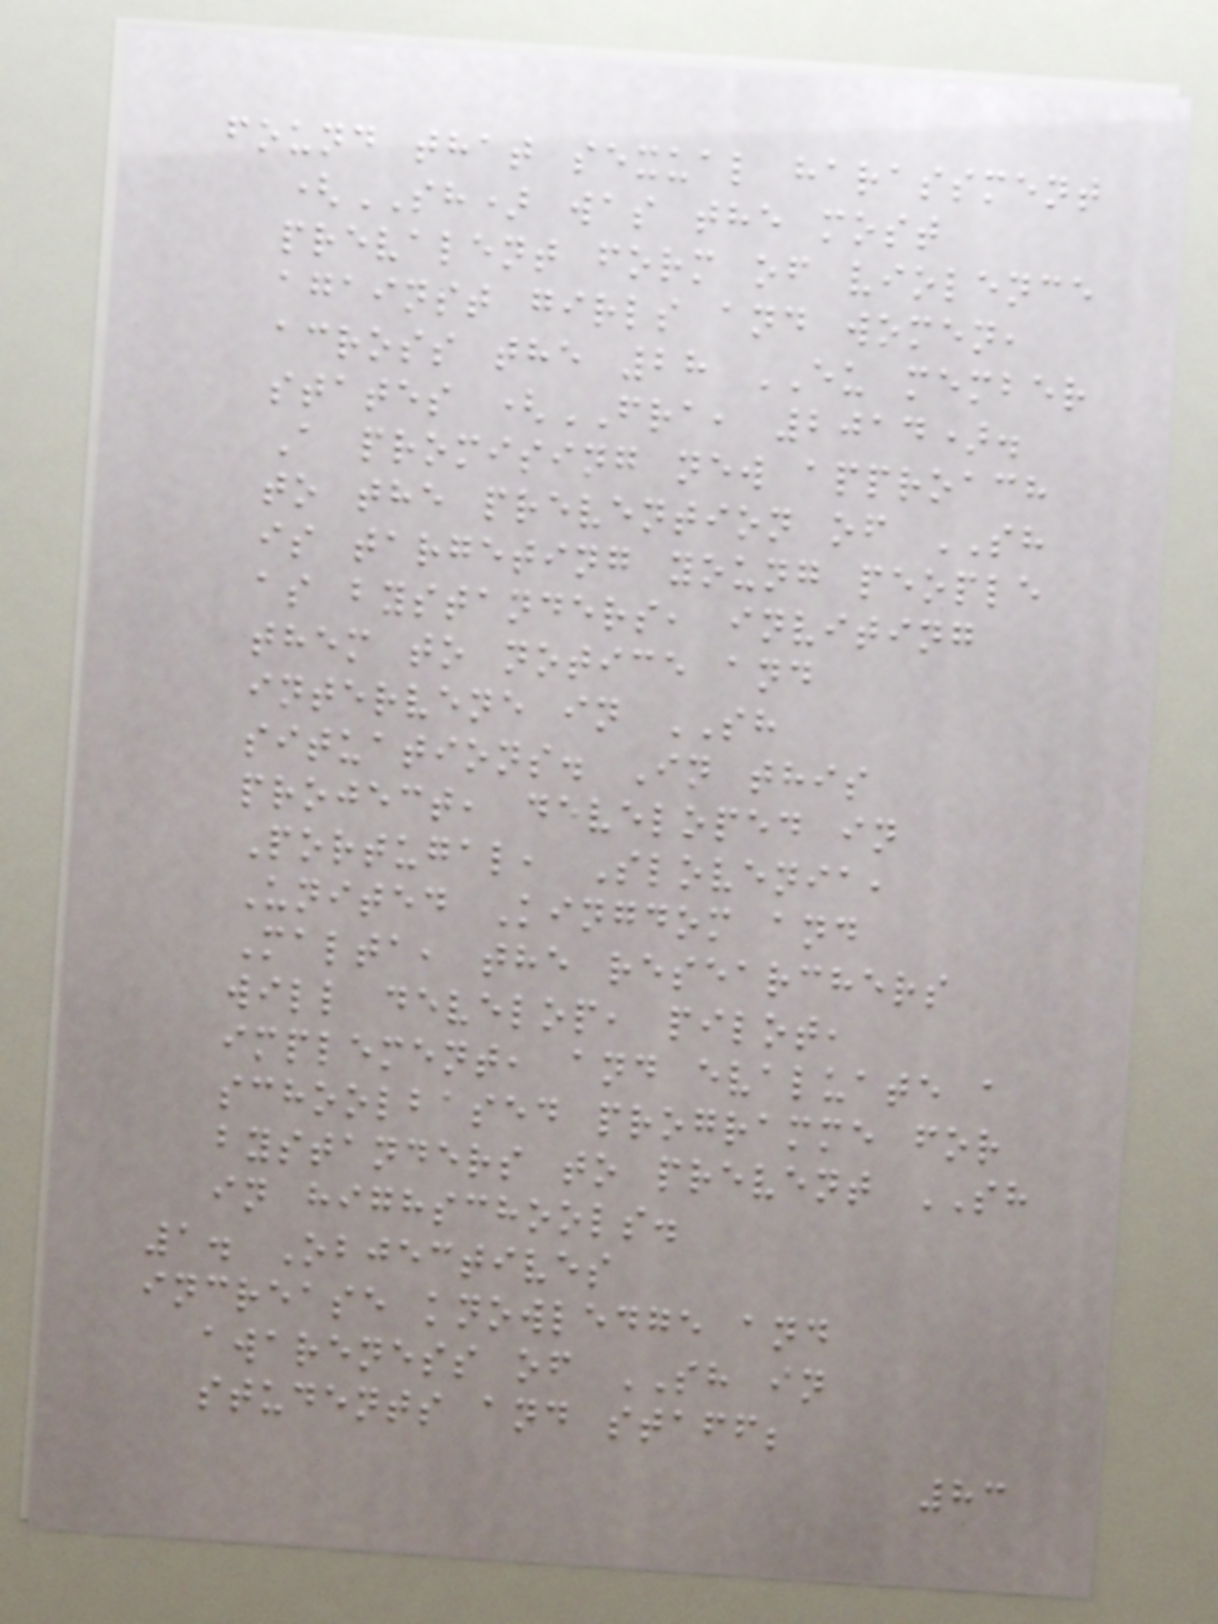found that sexual harassment
(SH) was the most
prevalent form of violence
against girls and women,
across the 28 EU member
states (FRA, 2014).
A promising new approach
to the prevention of SH
is targeting young people
as bystanders, inviting
them to notice and
intervene in SH
situations. In this
project, developed in
Portugal, Slovenia,
United Kingdom and
Malta, the researchers
will develop, pilot,
implement, and evaluate a
schoolbased programme for
bystanders to prevent SH
in highschools.
1. Objectives
increase knowledge and
awareness of SH in
students and staff;
83
